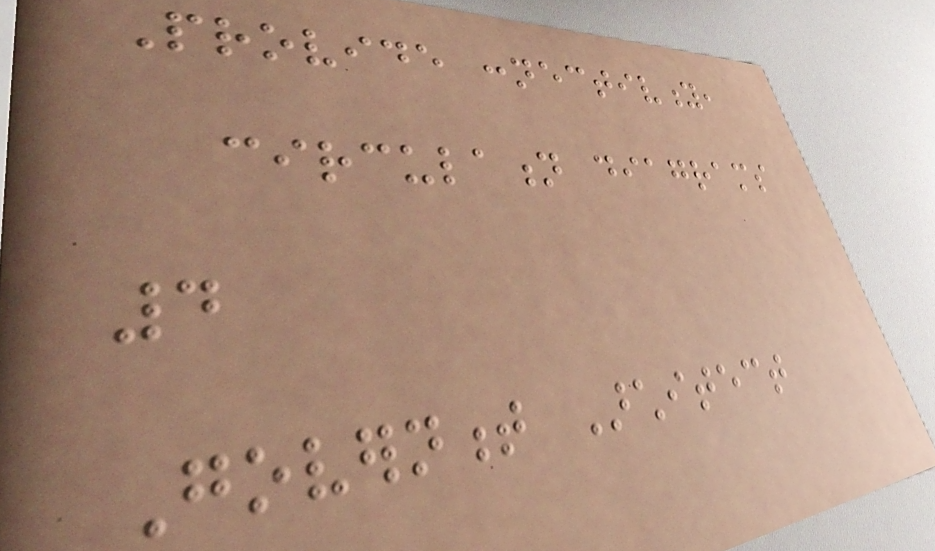Provide connectivity,
circulation diagrams
4
Government Architect
